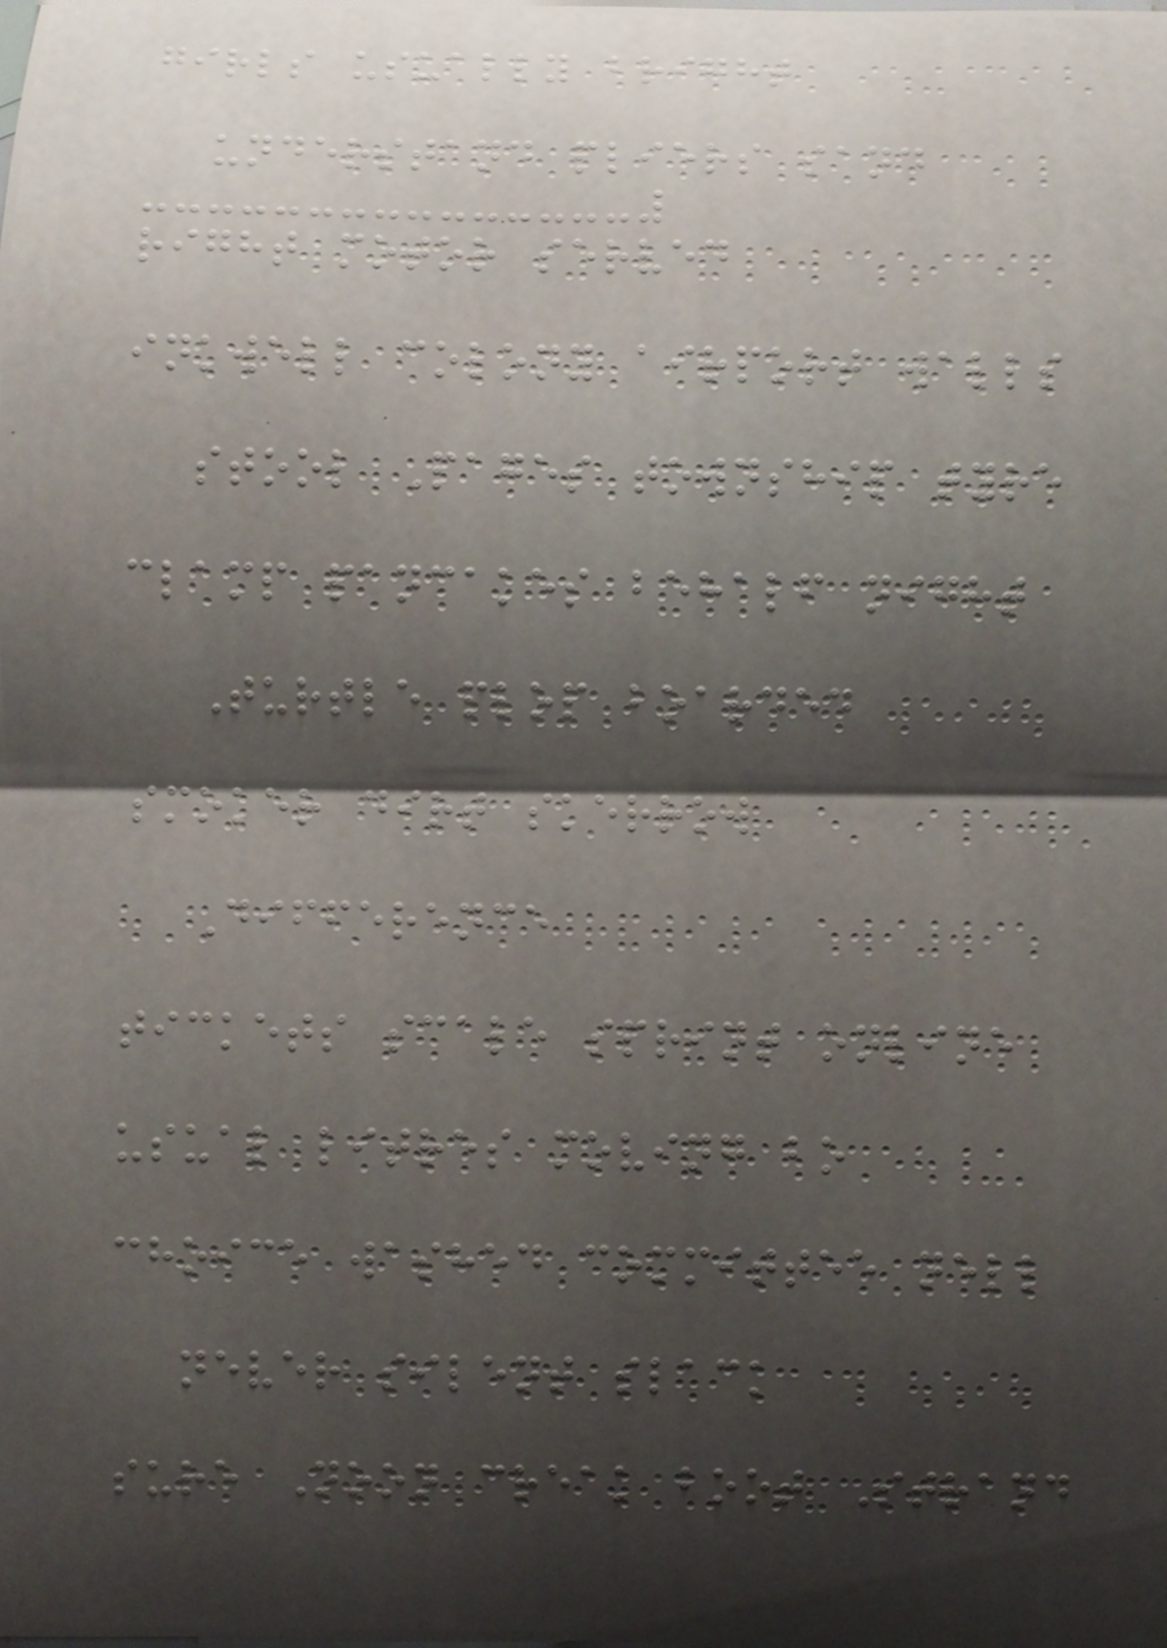girls usually bright
understand pliers sand
right motor served
inkwell colony airport walls
stool Pages township tyre
clamp pancakes behalf night
Turtle plop boarded
smoker dirt skerrow
Difference
tickets scale sprint online
usual litres moving bo
choice washed committee nell
never silent slack
sure Noon creak boot Strand
